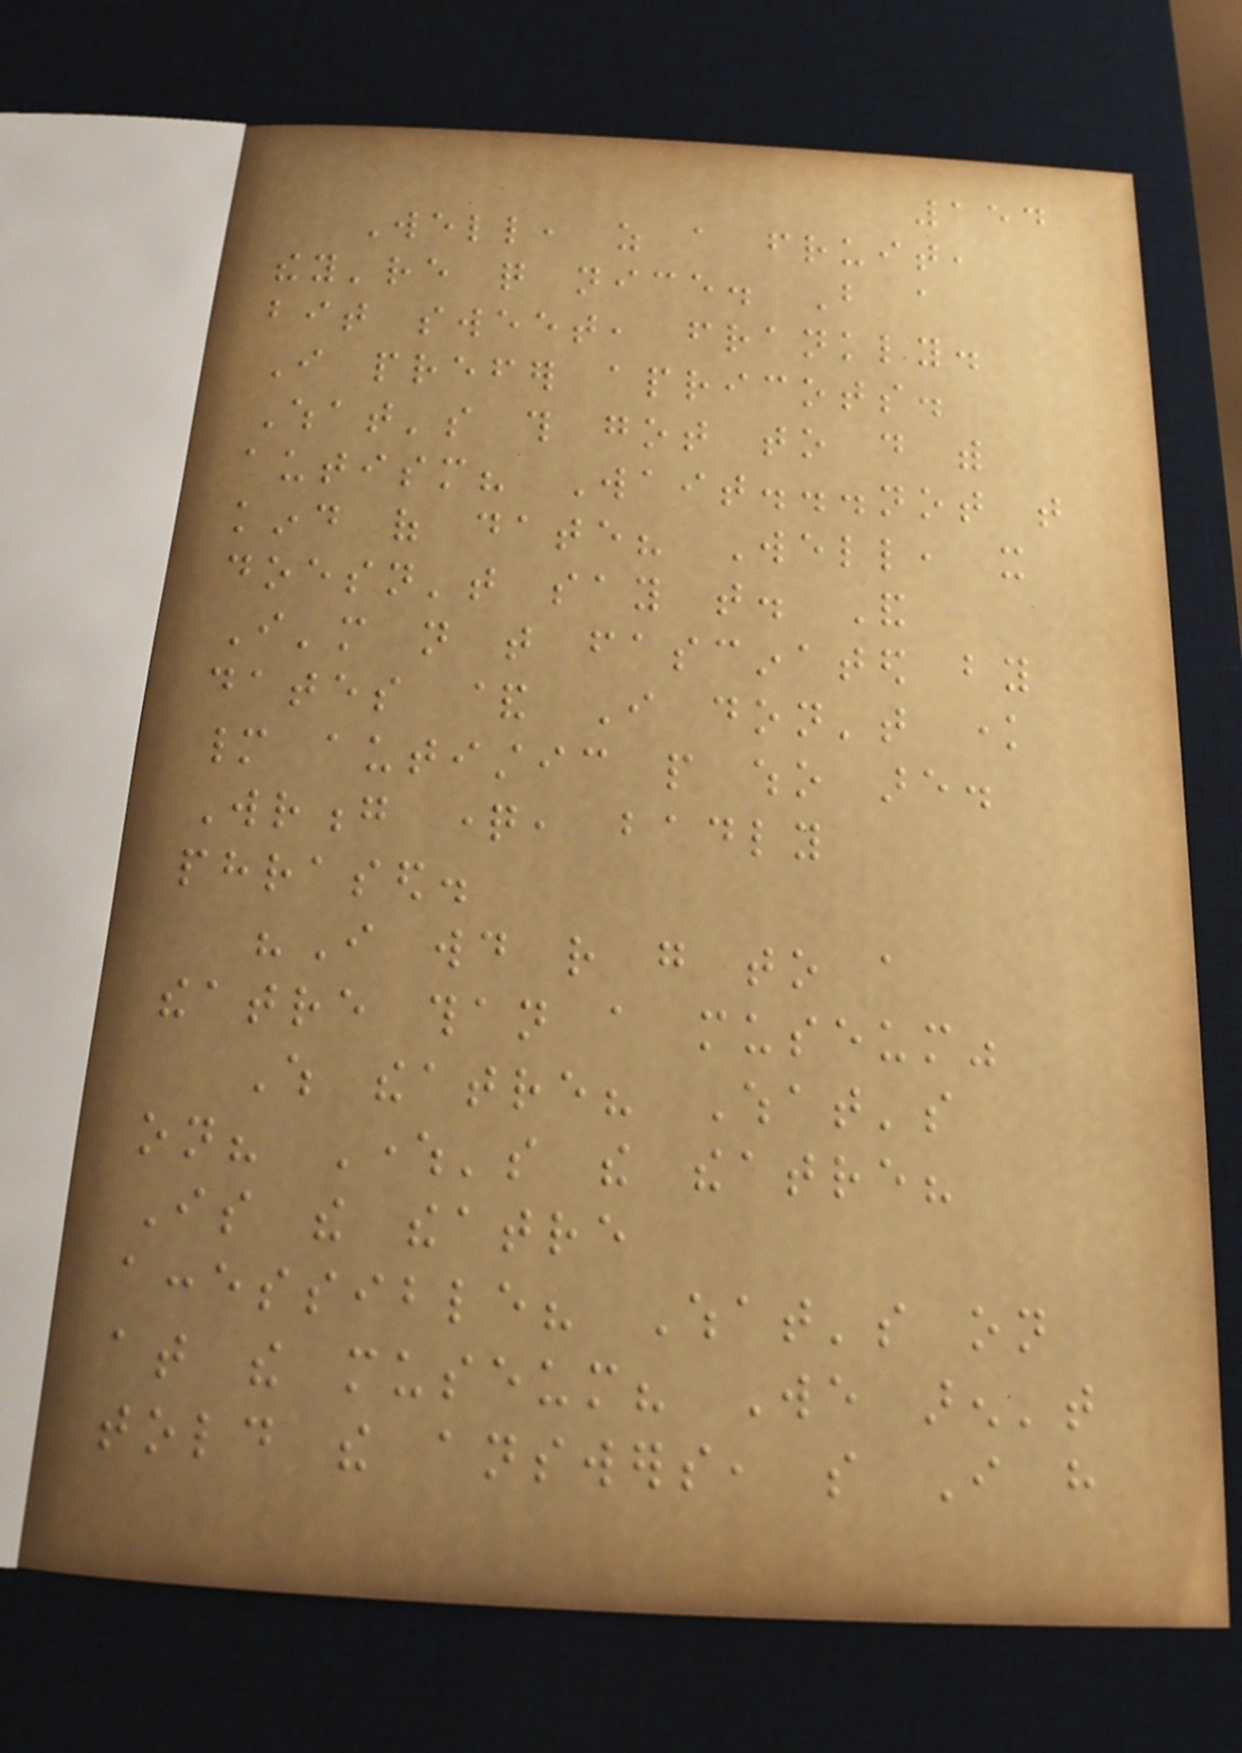154
Well, as a fruit,
they're quite nice. But a
bit sweet, frankly.
I prefer apricots.
What's this got to do with
autism? Wait...not that
kind of date? Well, it
doesn't say that. And
I'm not that fascinated by
dates & I don't know
many autistic people who are.
Wrong question, badly
phrased.
"I would rather go to a
theatre than a museum"
Which theatre? What's
on? Where's the theatre?
Is the theatre
accessible? What's on
at the museum? We aren't
told the answers, so I have
